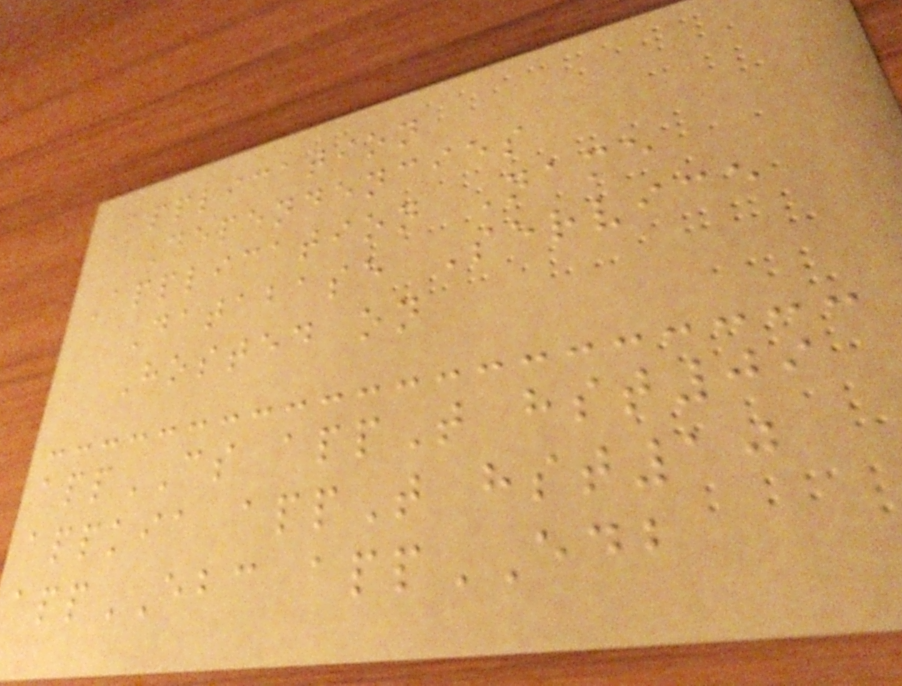Application
Dependencies
Application Name
Database Service
Hosted on
appCS appT hst09
appkia appT hst10
appEBC appEDB
